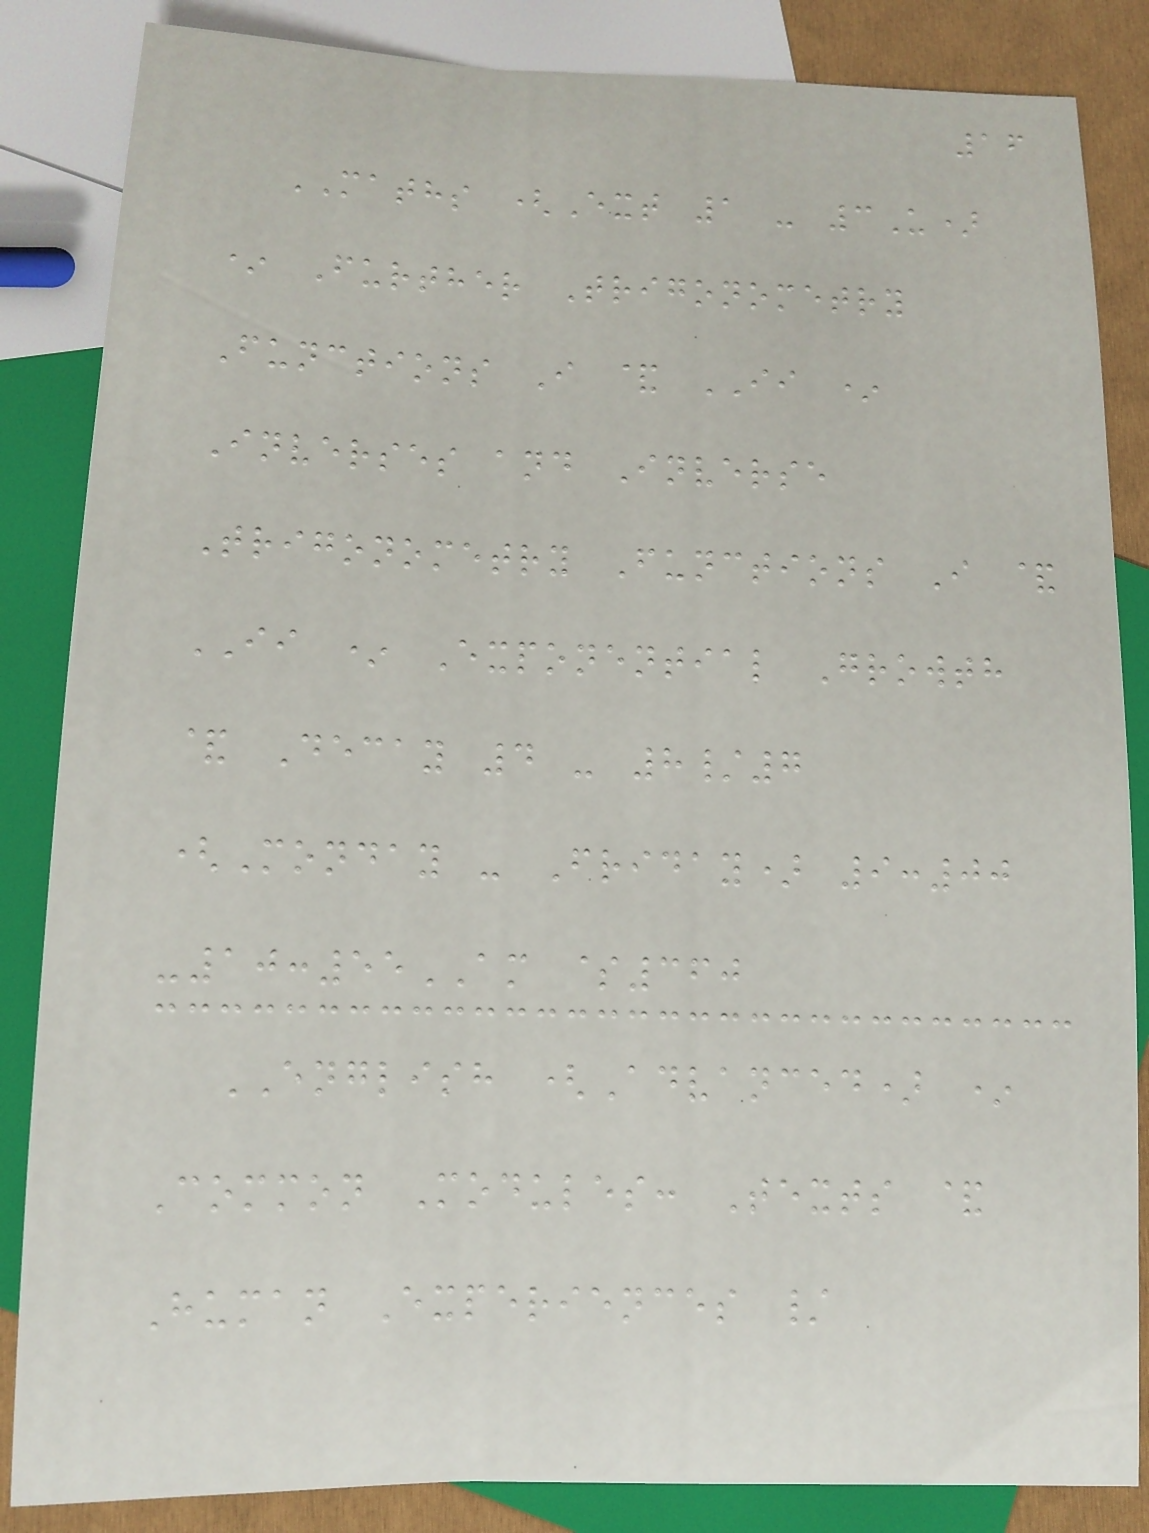16
MATHS (Ext 1 - 3U)
* Further Trigonometry
Functions I & II *
Inverses and Inverse
Trigonometry Functions I &
II * Exponential Growth
& Decay 4 - 8/7
(Monday - Friday) 9:00
-10:55AM $360
ENGLISH (Advanced) *
Common Modules: Texts &
Human Experiences /
